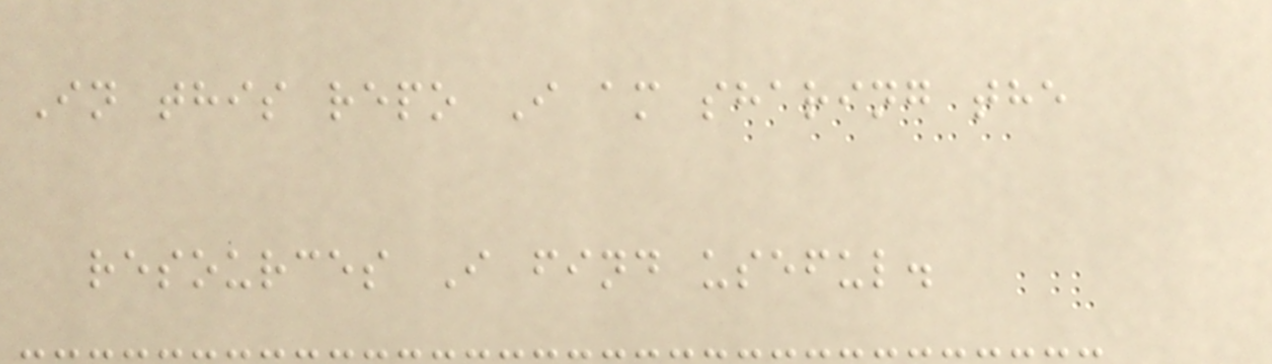In this repo I am sharing the
resources I find useful.
